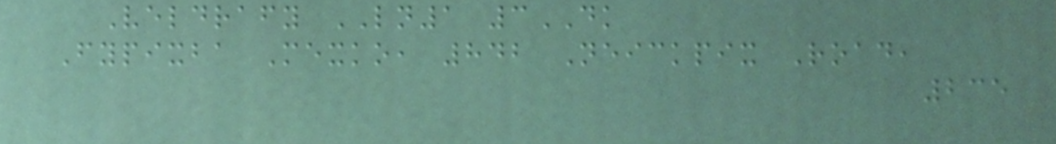Veldrafy LN1 3DK
Fypixba Mexko, 842 Neickpix Road,
235
